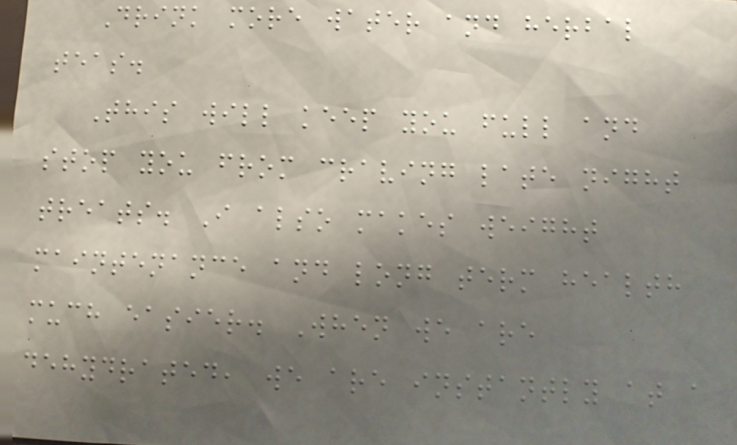Drink more water and herbal
teas.
This will keep you full and
stop you from craving late night
treats. I also makes weight
maintenance and long term health
much easier. When we are
dehydrated, we are instantly at a
